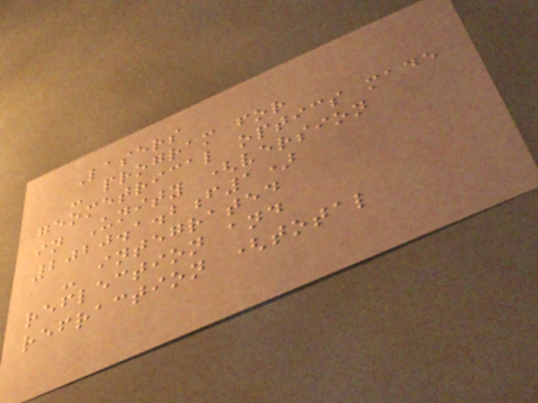Lasers
- program for
geometrical optics made
in Unity (version
2020.1.2f1)
- integrated
reflection and
refraction (total
